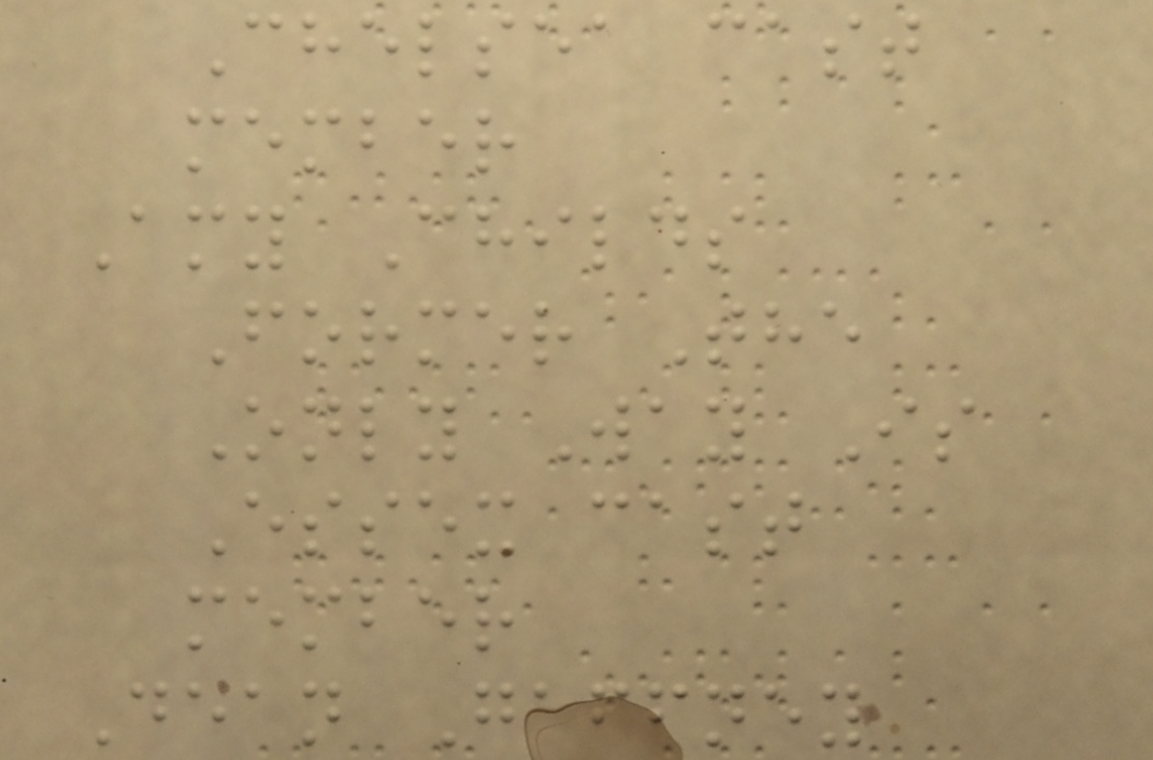Chelsea cast
member
Amy Childs
Former The
Only Way Is
Essex cast
member
Dean Gaffney
